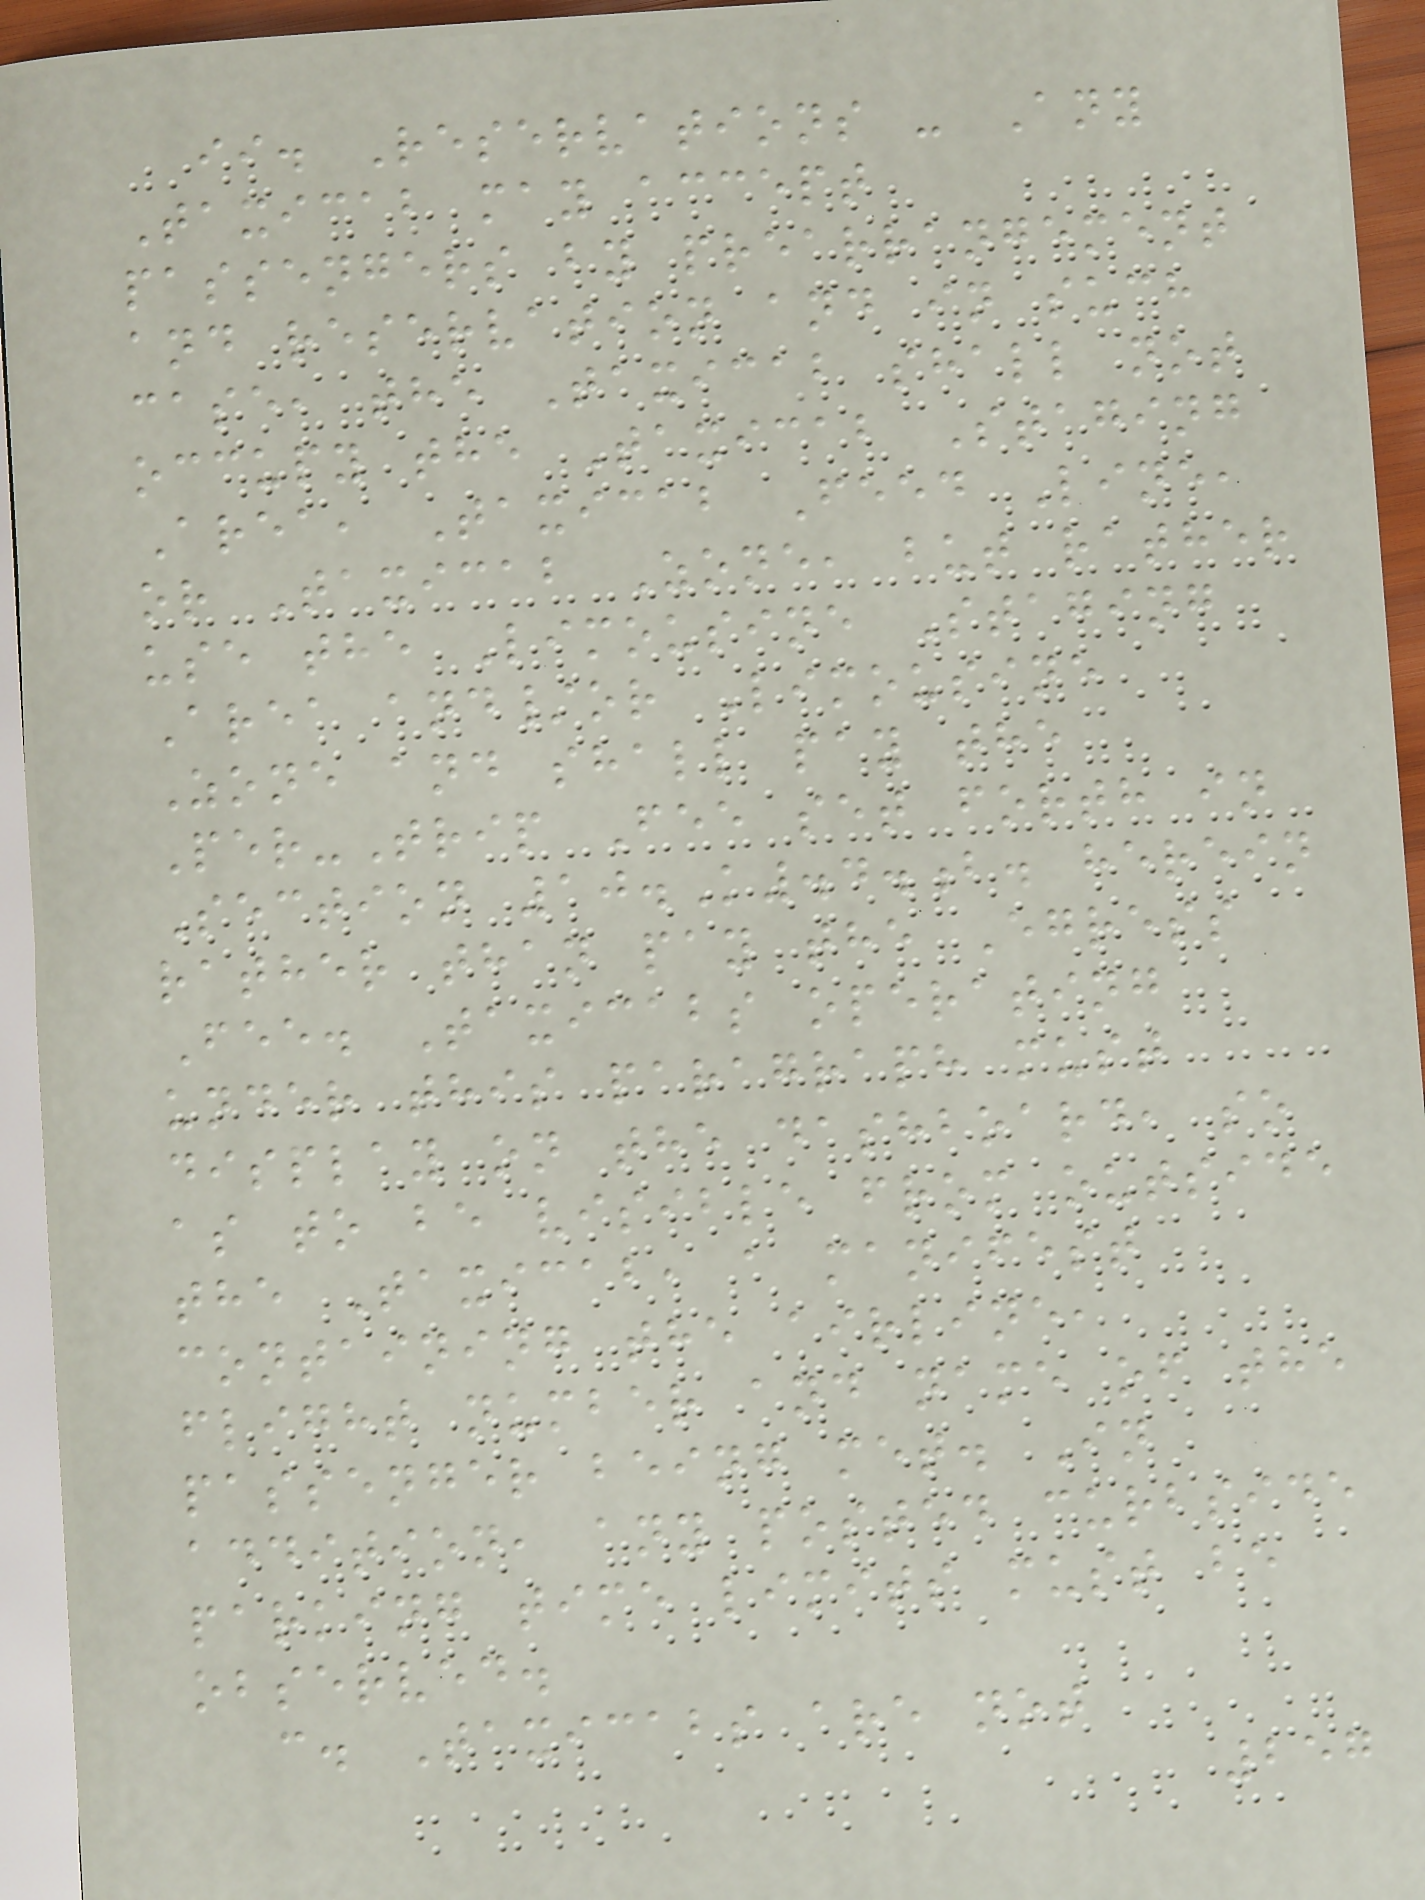ii. Reservations - Any
Taxicab may accept
passengers by prearrangement
and reservation and in such
case, the Taxicab shall not
occupy the Taxicab Staging
Area, Taxicab Feed Line,
or Taxicab Zone, but rather
use the Limousine Staging
Area and/or Limousine
Zone and shall pay the
Per-Trip Fee set forth in
Section 10.K.4.b. herein
rather than pay the Egress
Fee. Taxicabs operating
under this paragraph must
display on the dashboard, so
as to be visible from outside
the Taxicab, a manifest
containing the airline,
flight number and name of the
passenger being met. In
addition, any posted curbside
parking time limits must be
observed.
c. Taxicabs are not
257
